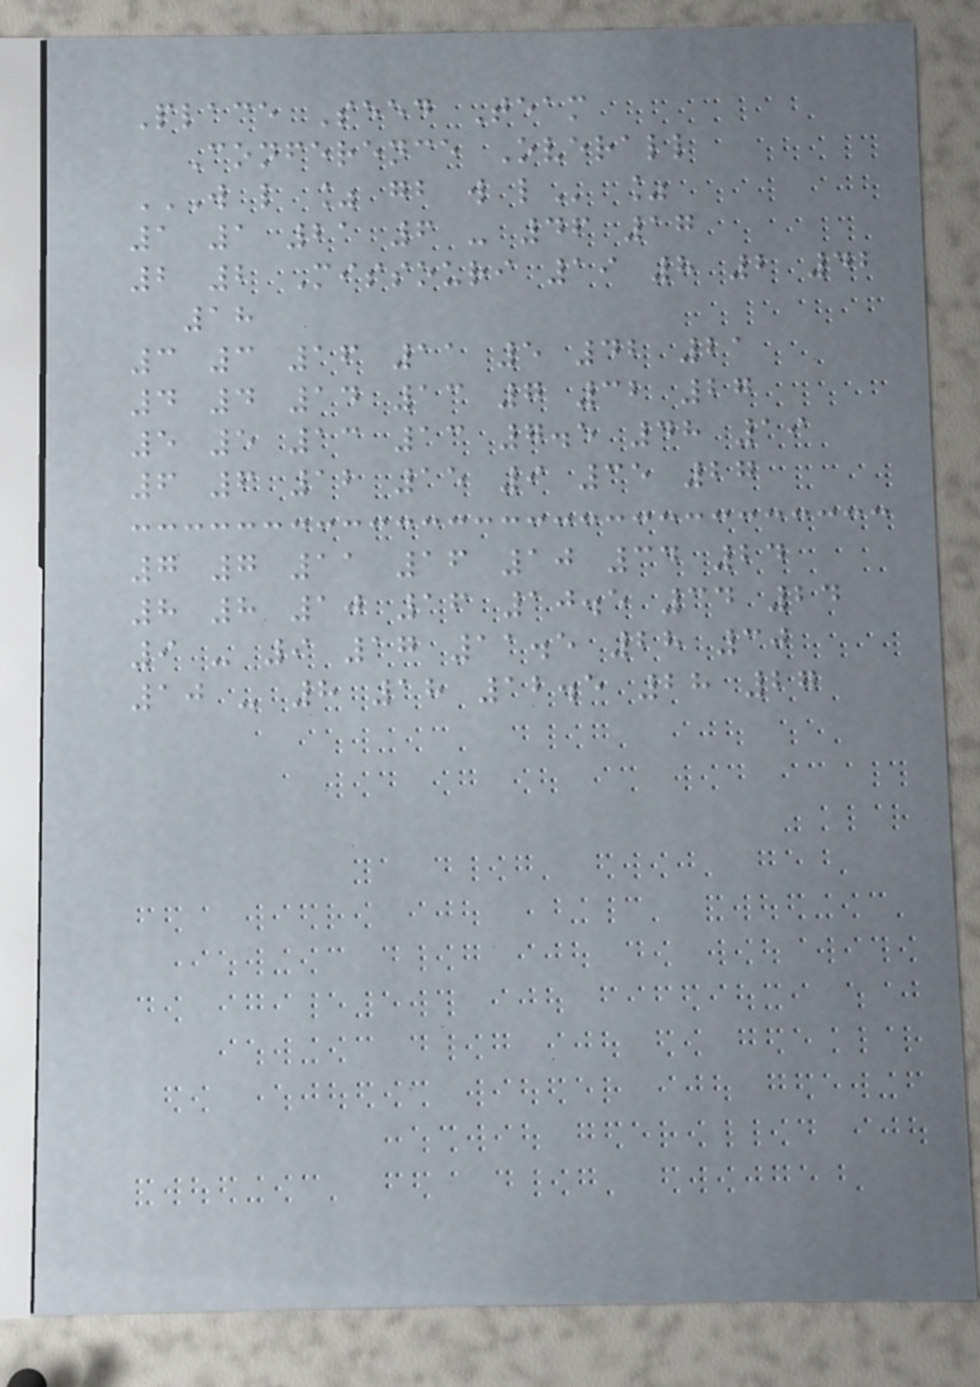Place Seed Team
Conference Overall
W L % GB W L %
1 1 21 6 - 46 17
2 2 Missouri 19 8 2 42
18
3 3 16 11 5 42 21
4 4 14 13 7 32 27
5 5 13 13 7.5 48 19
6 6 12 15 9 35 27
7 7 11 16 10 34 24
8 8 10 16 10.5 34 24
9 - 9 17 11.5 28 30
10 - 8 18 12.5 28 27
